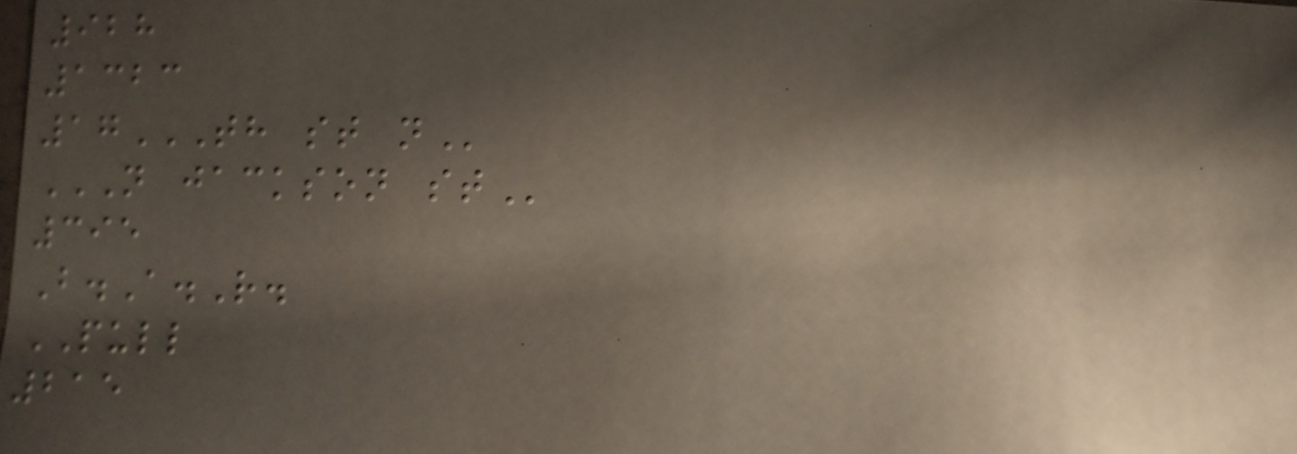928
1323
17TH ST N
N JACKSON ST
395
B.A.R.
PULL
215
